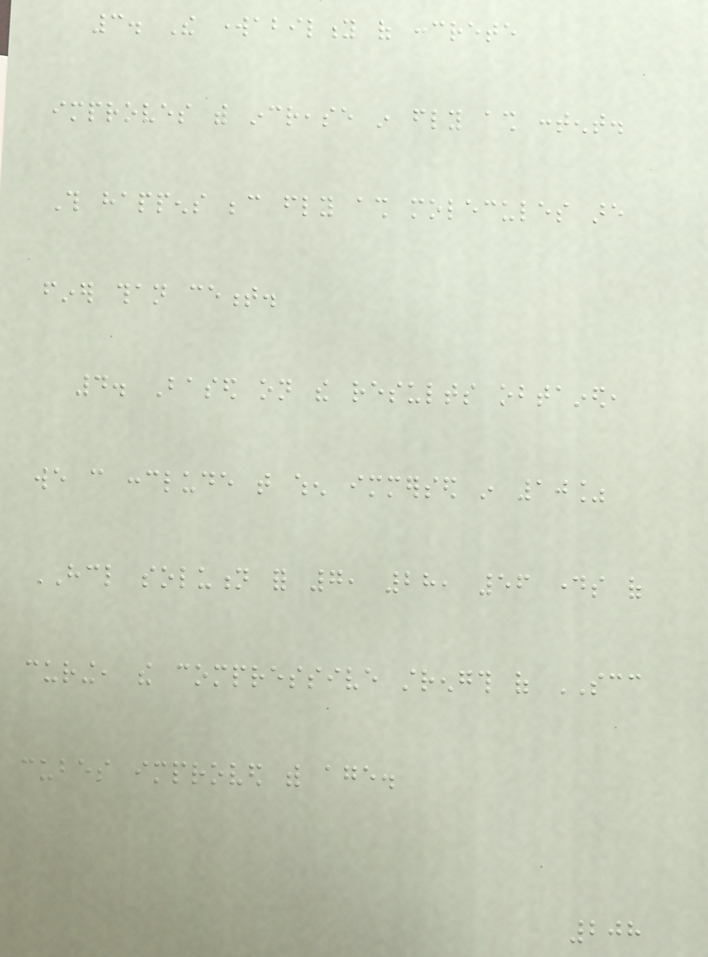3. The workability of concrete
improves with increase in fly ash content.
This happens because fly ash molecules are
finer than cement.
4. Based on the results obtained,
we can conclude that when immersed in 10%
HCL solution for 7, 28, 56 days of
curing, the compressive strength of SCC
cubes improved with age.
208
